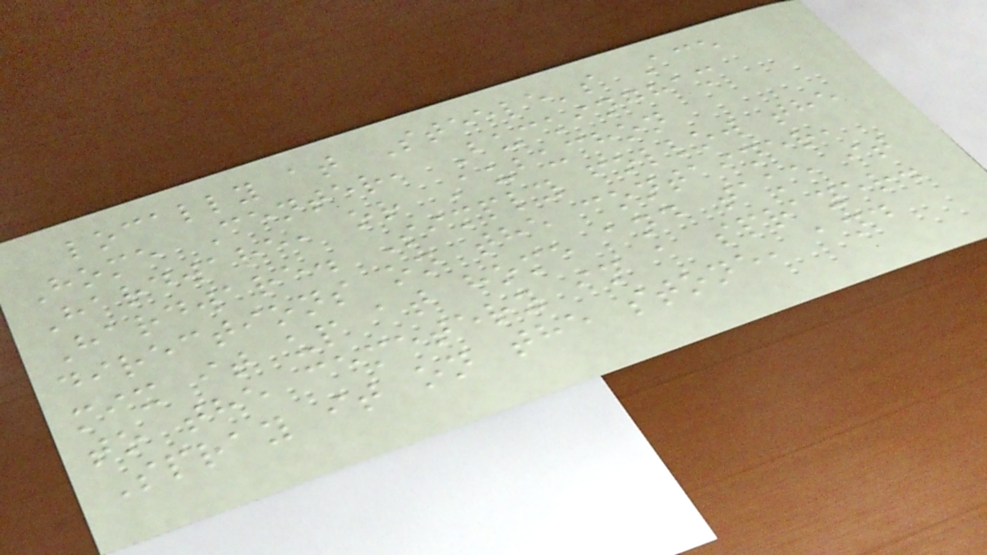locally at Steele's Ace
Home Center, Buckingham
Hardware, or Aubuchon
Hardware. Simply follow the
directions on the container,
mix it up at home and take it
to the cemetery in a sprayer.
Spray it on the stone, and
